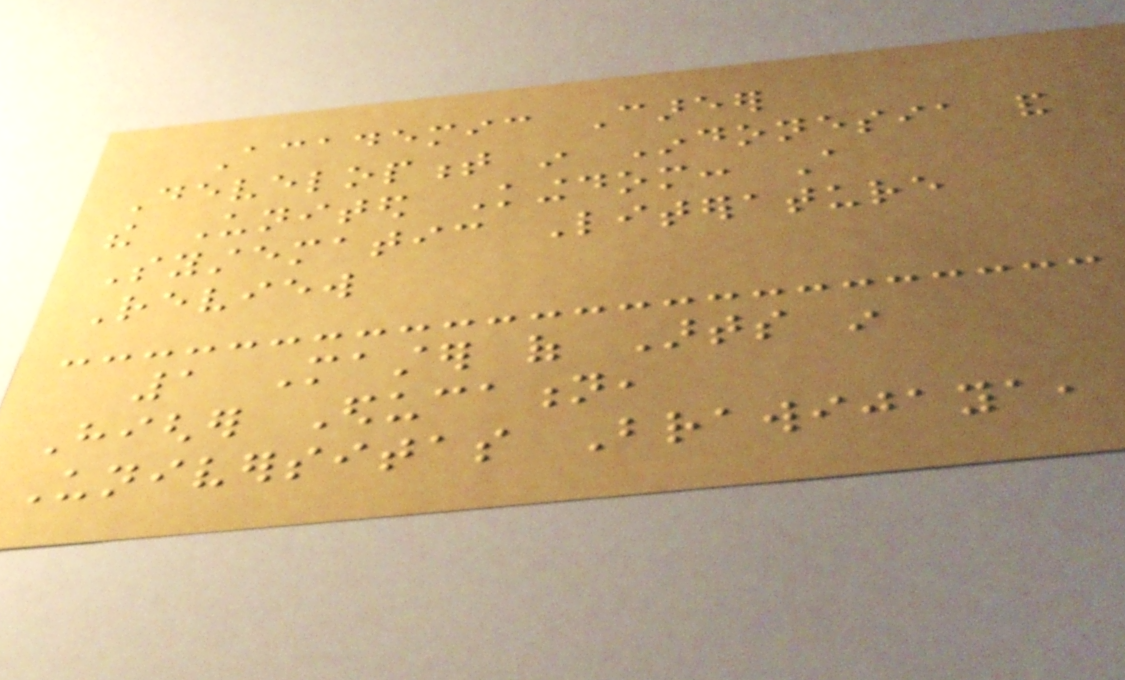Academic Career
Development in Indonesia and
the United Kingdom: A
Systematic Literature
Review
1 Master of Arts in
Higher Education,
Universitas Brawijaya,
